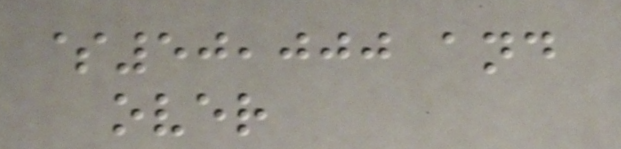$50,000 and
over
